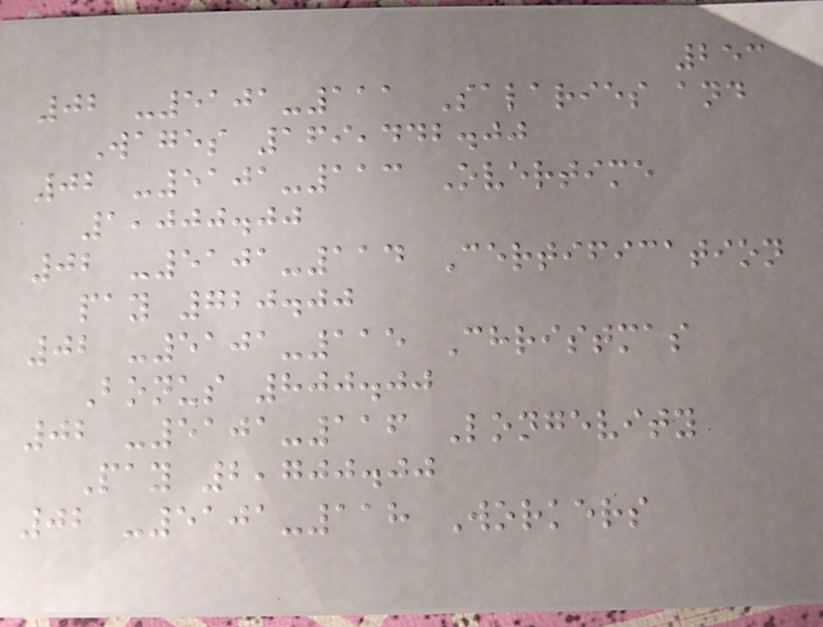253
02 -5101-111 Salaries and
Wages 169,442.00
02 -5101-113 Overtime
1,000.00
02 -5101-114 Certification
pay 720.00
02 -5101-115 Christmas
Bonus 800.00
02 -5101-116 Longevity
Pay 2,700.00
02 -5101-118 Workers
